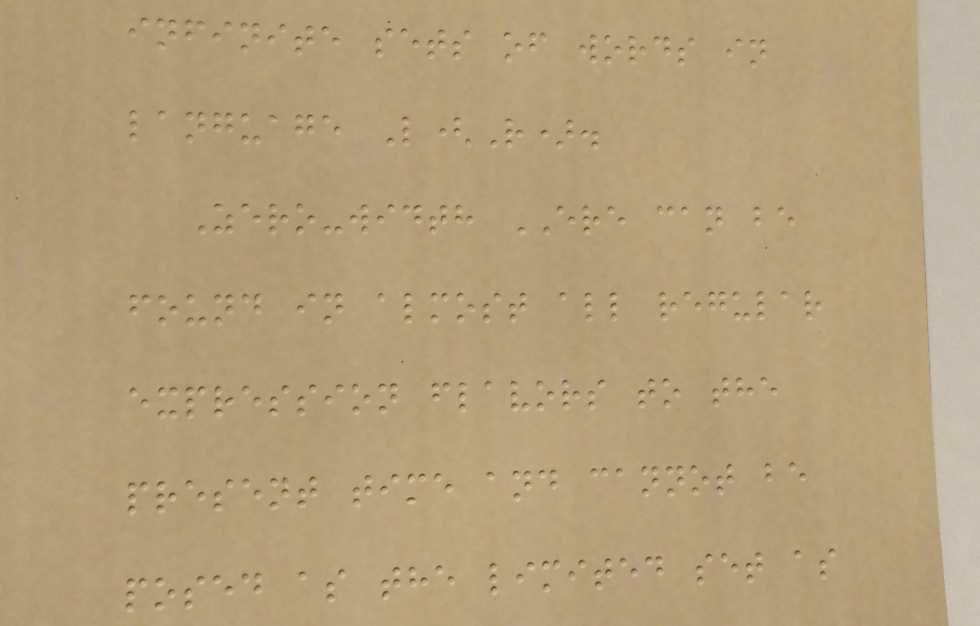infinite sets of words in
language L(R).
Zero-width ERE can be
found in almost all regular
expression flavors to the
present time and cannot be
posed as the limited set as
